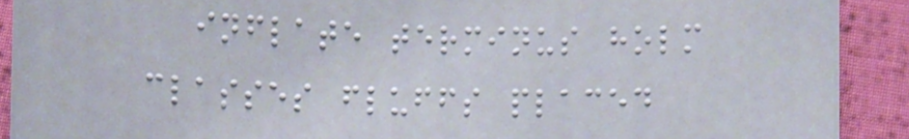inflate terminus holm
classes fluffs placed
